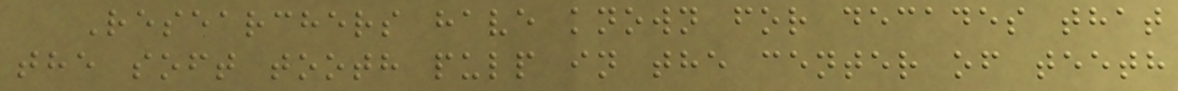Researchers have known for decades that
the soft tooth pulp in the center of teeth
